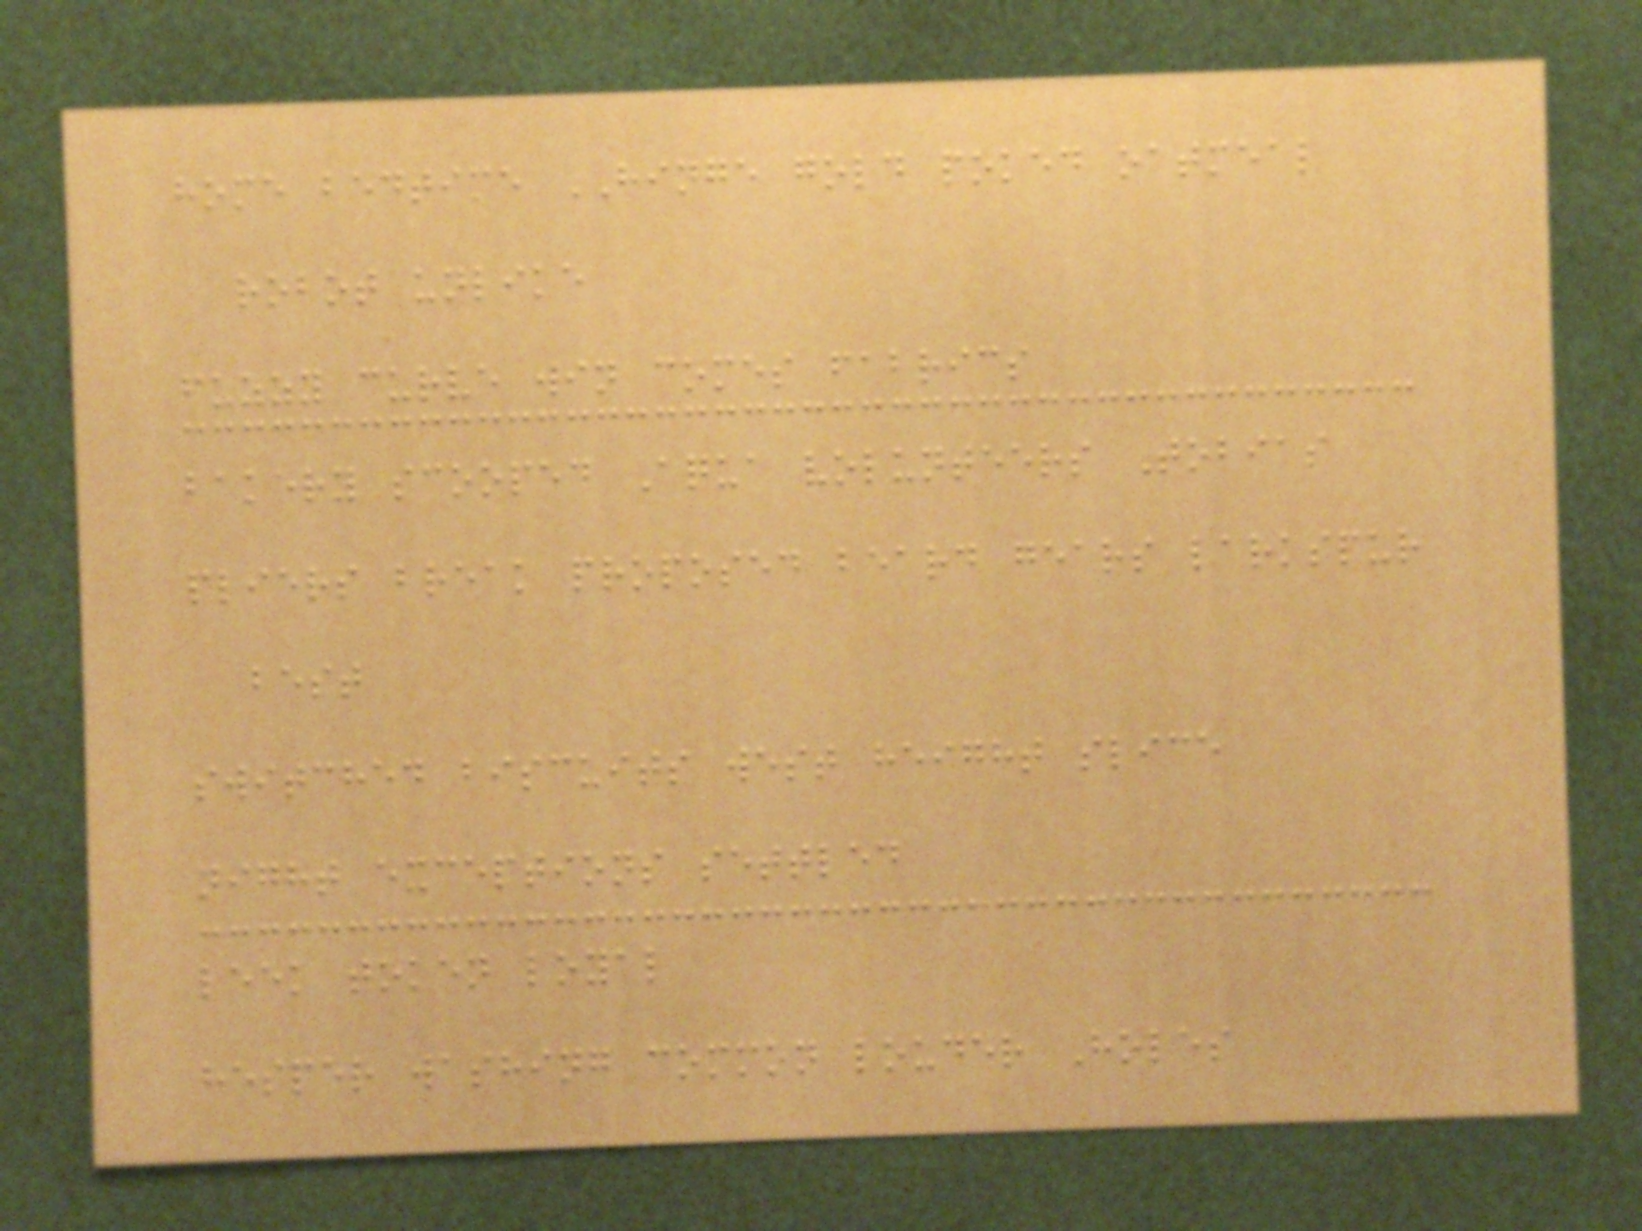home bedtime HINGE gold poked oatmeal
robot unlike
fuzzy curve win comes fabrics
bakery scooped Aqua volunteers Tobias
pliers break proposed beard gears larkspur
best
switched biscuits west height slice
night exceptions settled
leek token loyal
hesper washing common louder Holes
